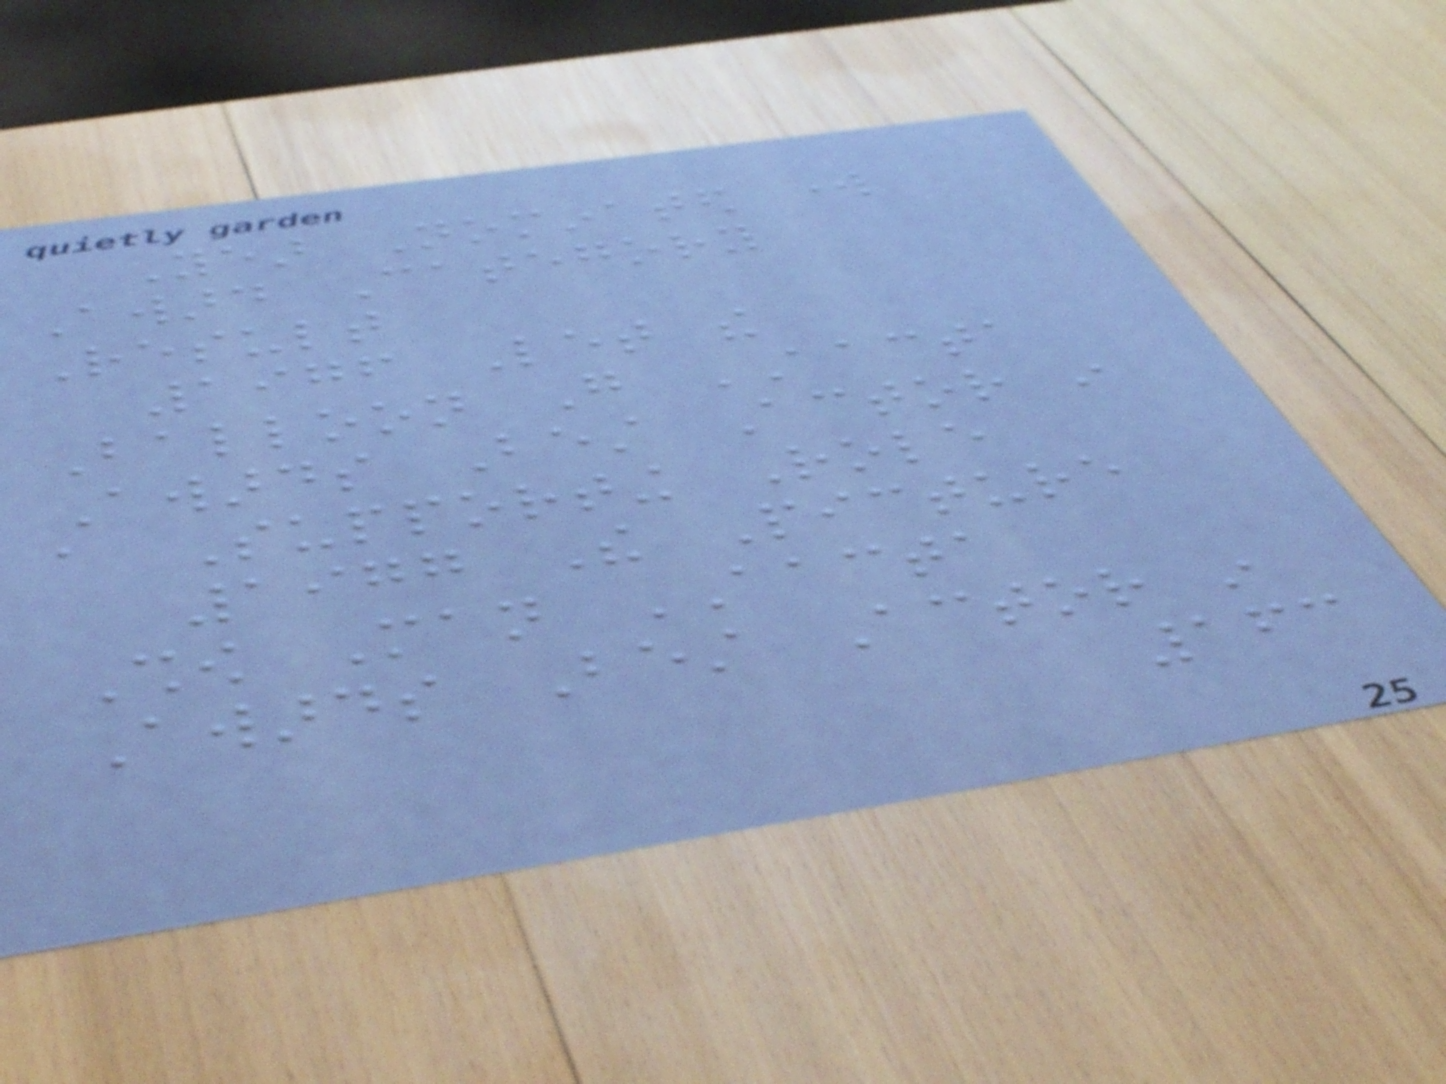Year Nominated work
Award Category
Result
1976 Let the
Balloon Go AACTA
Awards Best Actor in
a Supporting Role
1977 The Picture
Show Man AACTA
Awards Best Actor in
163
